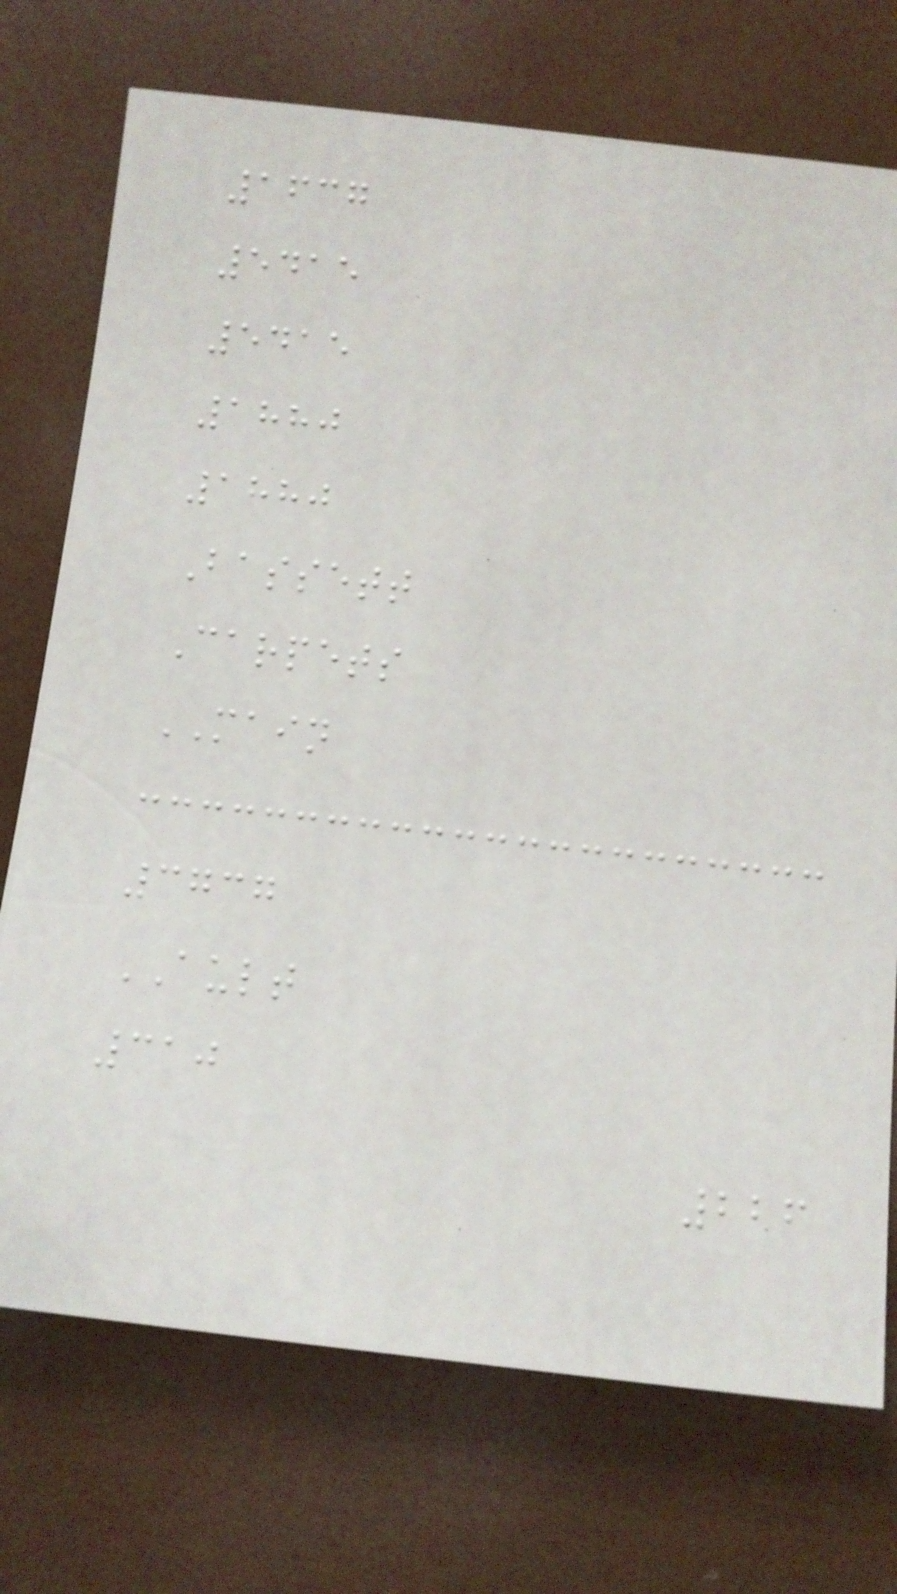1637
5415
5415
1880
1880
Bassett
Carpets
MAIN
3737
AULT
310
226
